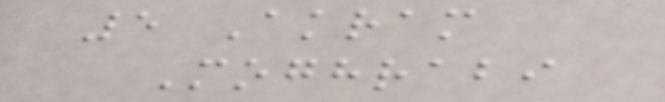5 Akram
Moghrabi
